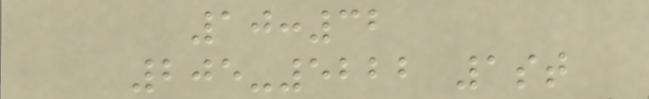10:32
205-5222 1st
